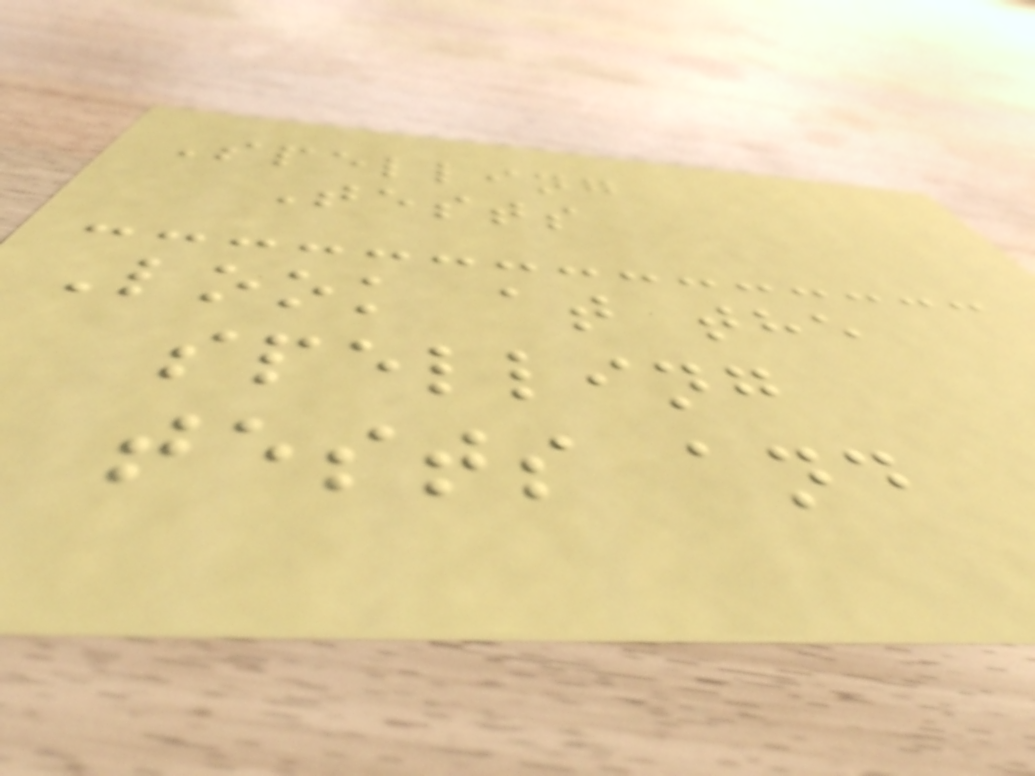Spelling
Tests
Look at the
spelling
tests and
